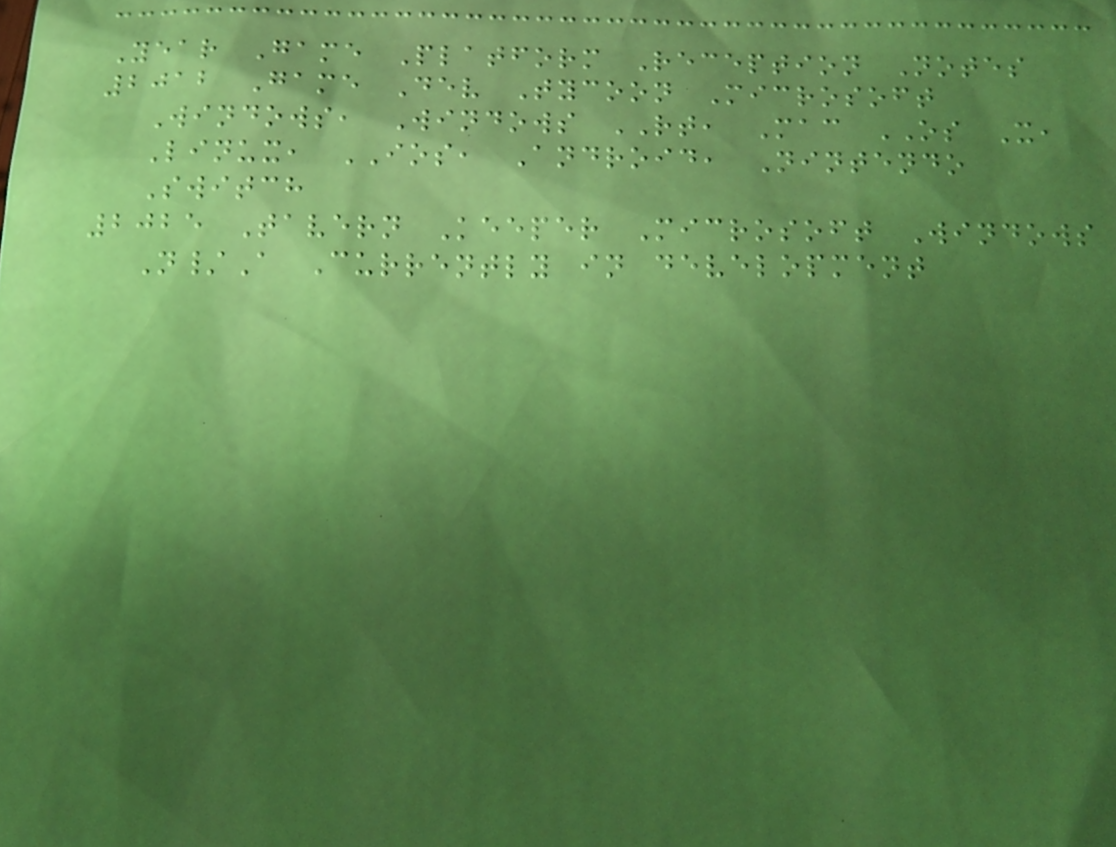Year Game Platform Reception Notes
2012 Game Dev Tycoon Microsoft
Windows, Windows RT, Mac OS X,
Linux, IOS, Android, Nintendo
Switch
2025 Tavern Keeper Microsoft Windows
N/A Currently in development
